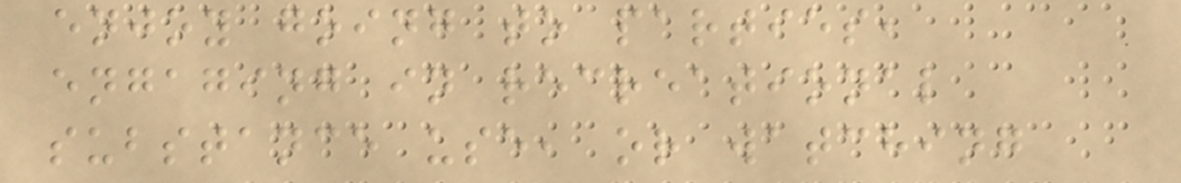enjoy going to parties,
engaging in recreational
substance use, or watching
